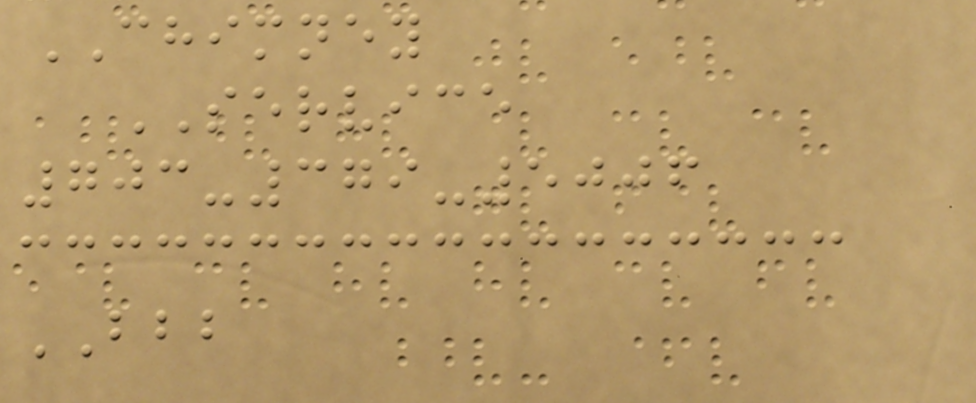CHIMNEY
SERVICE
703-379-5006
BBB
